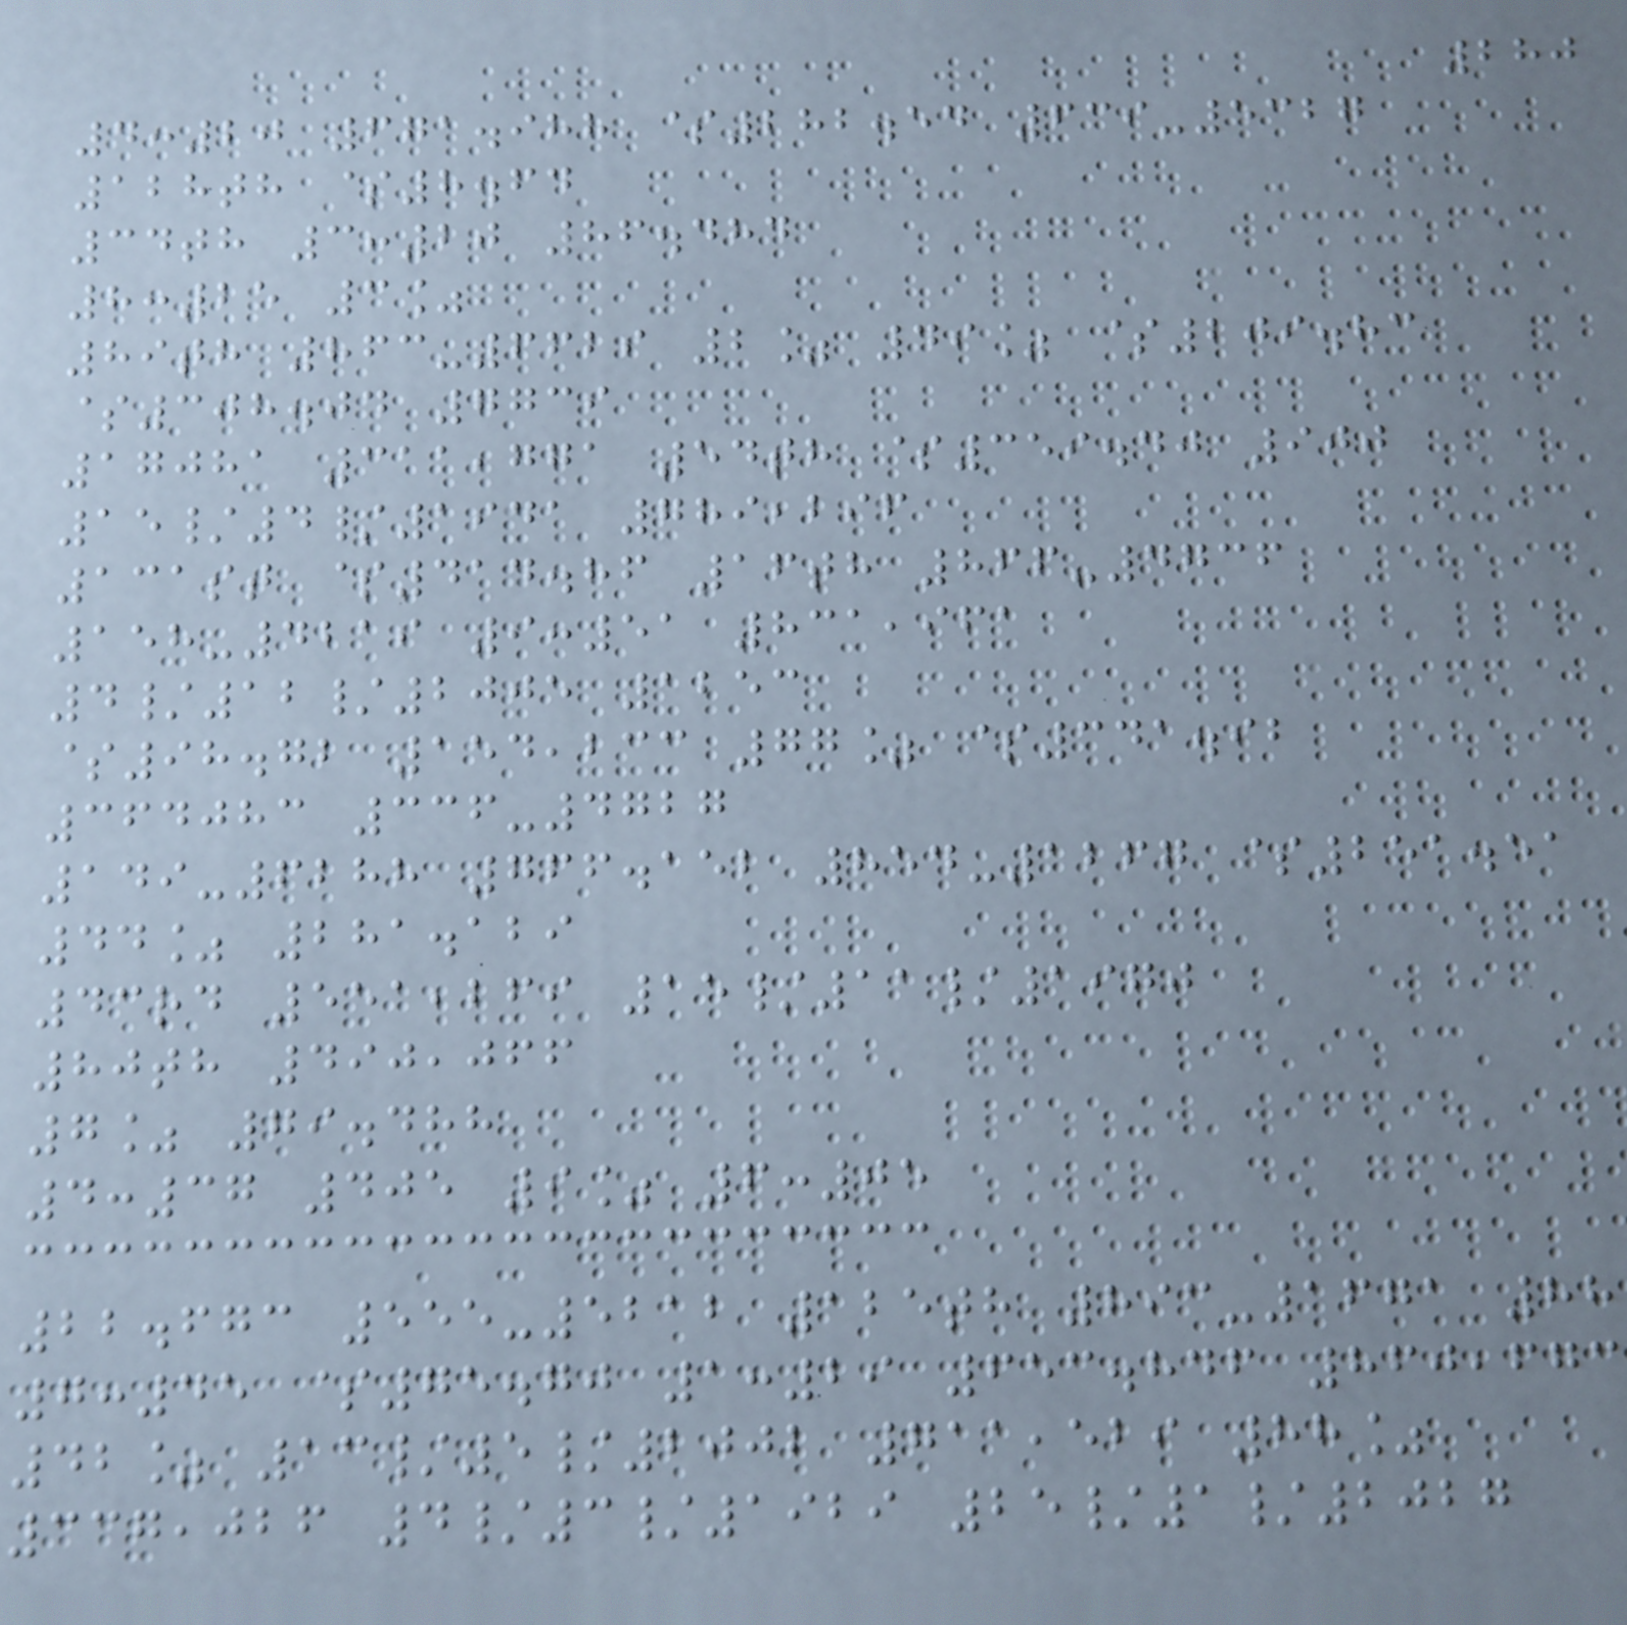280
4:20 671.988 $282.54 639-5327
128th $8.64
34th 3:20 86.484
8:25 3%
89th 863-6629 2% 49% $209.83
$308.04 7739
17081 311,771 54th $359.40 900
15/4/1941 789,296
131st $414.86 16th 866-4736
158-4219 9:51 831,961
4/12/2005 1253
$98.72 154,233 77% $341.92
364083 336-4727
149-6288 766.152 854-1267 $251.51
44% 281.129
43rd 551,269 15/11/1970
80th 490,066
7% 79.488
4:37 405 9% 6:05
22.673 555-5212 125th 893-1671 88
7:45 $75.70 1:29 653.846 860,673
42% 13/5/2002 711,529 88%
337,026 4/3/1929 25/1/2027
